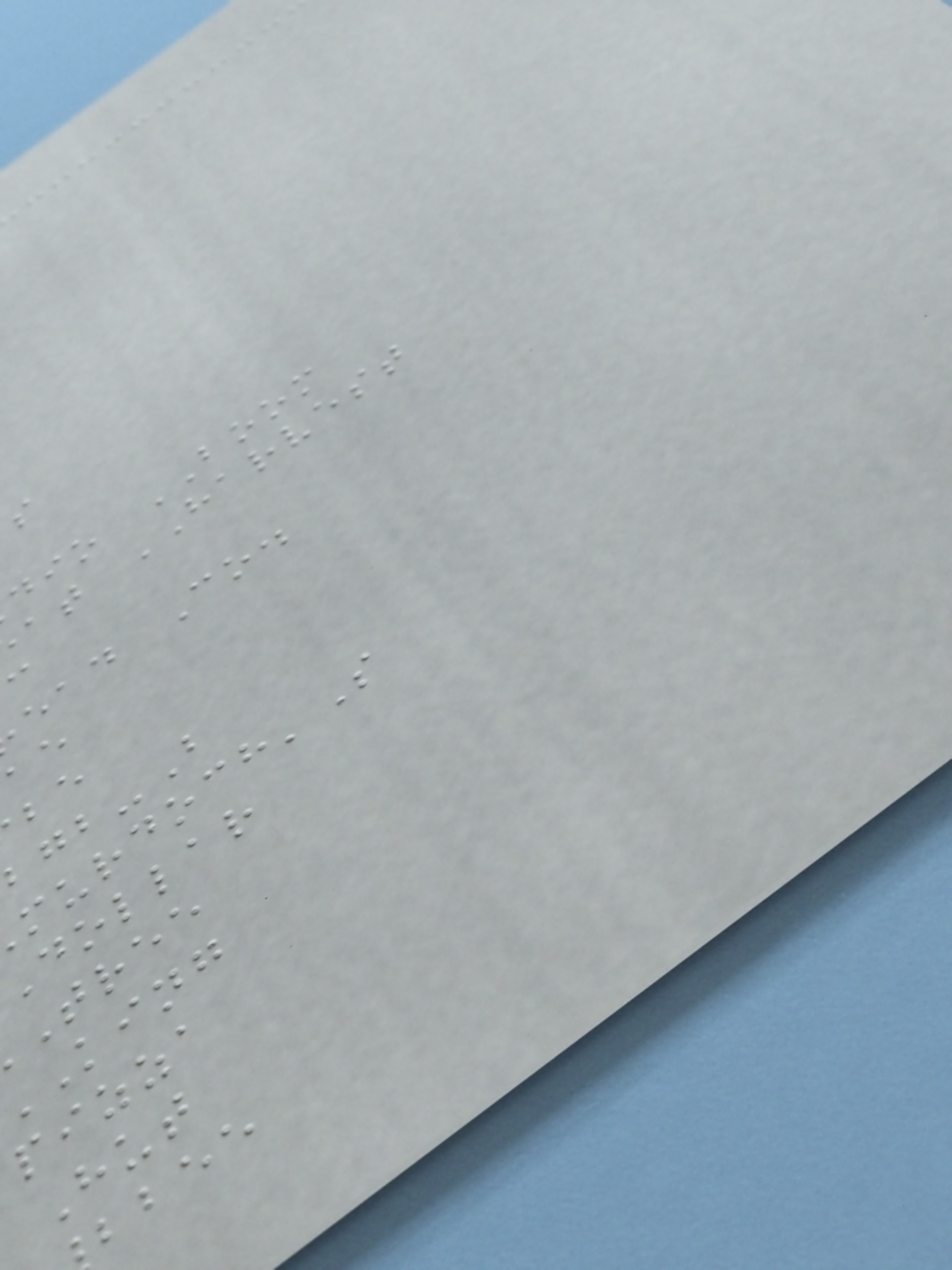dio BOOM
at HARVEST
ead Co.
dollar
tree
king
pizza
Hut
bbee
